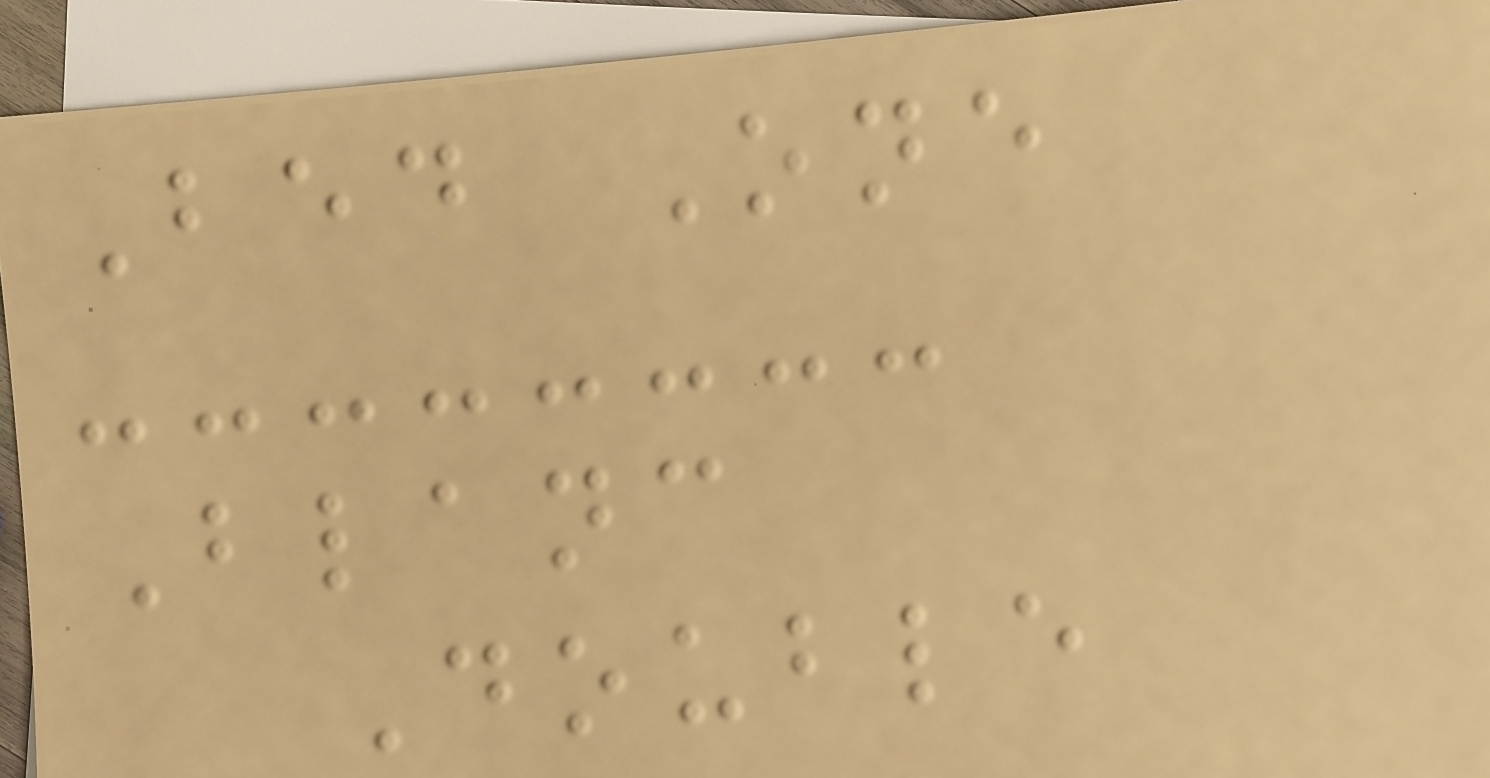Bed One
Blanc
Double
